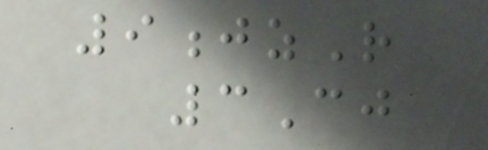9jzR
3Cj
